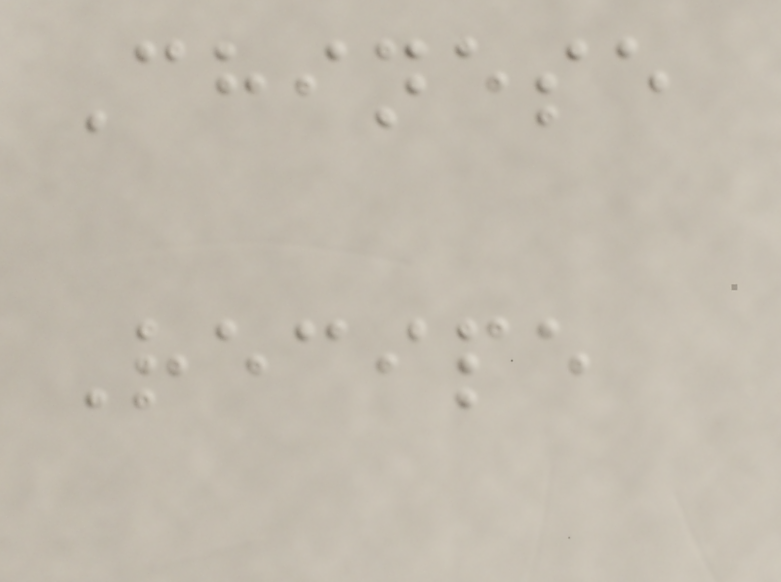Chinese
Recipe
